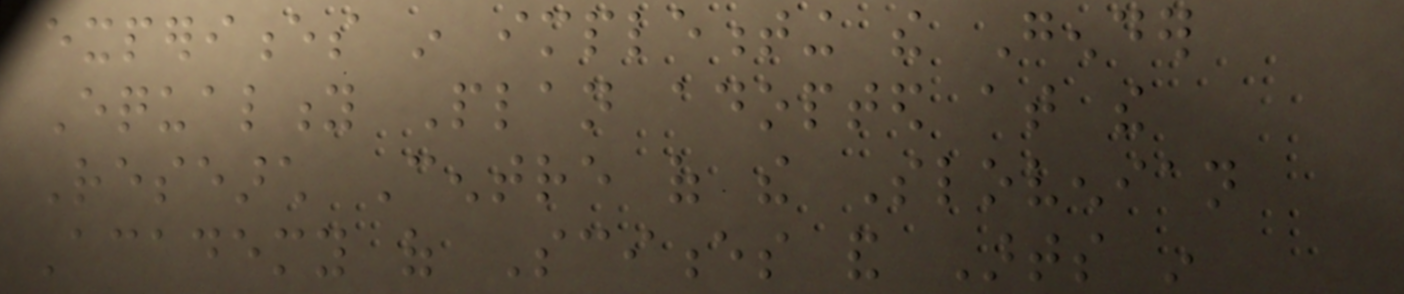experiences in implementing the Gender
Equality Plan adopted at the
Research Centre of the Slovenian
Academy of Sciences and Arts in
